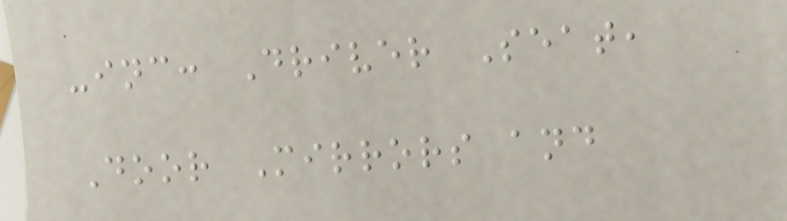-inc: Driver Seat,
Door Mirrors and
